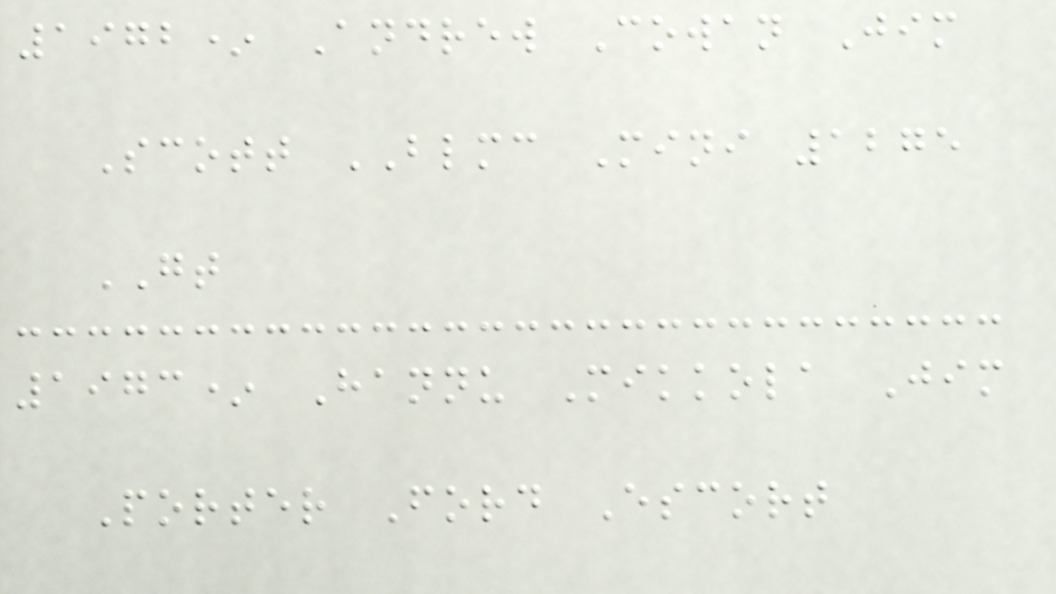1972* Andrew Cowan Jim
Scott BLMC Mini 1275
GT
1973* Hannu Mikkola Jim
Porter Ford Escort
